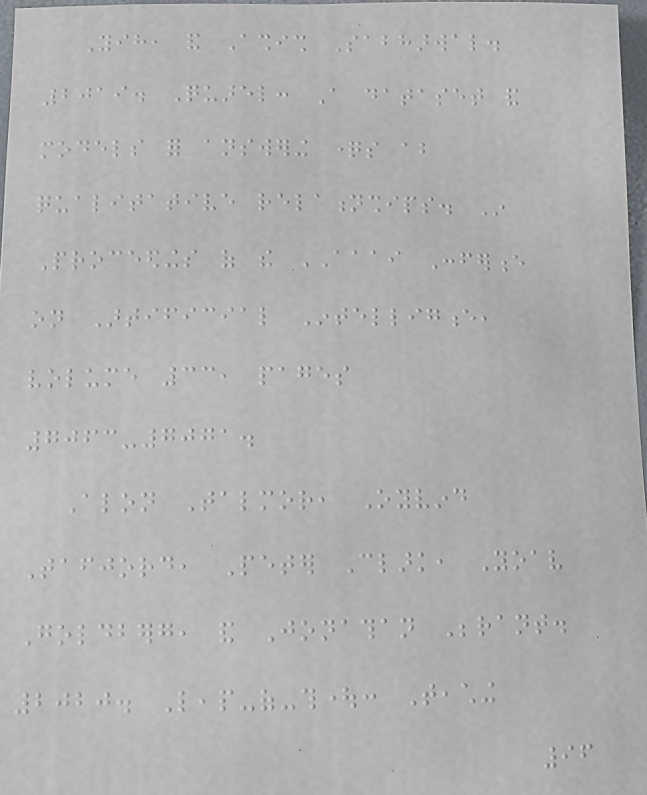Yih, and Ashish Sabharwal.
2019. Quarel: A dataset and
models for answering questions about
qualitative relationships. In
Proceedings of the AAAI Conference
on Artificial Intelligence,
volume 33, pages
7063-7071.
Alon Talmor, Oyvind
Tafjord, Peter Clark, Yoav
Goldberg, and Jonathan Berant.
2020. Leap-of-thought: Teaching
96
